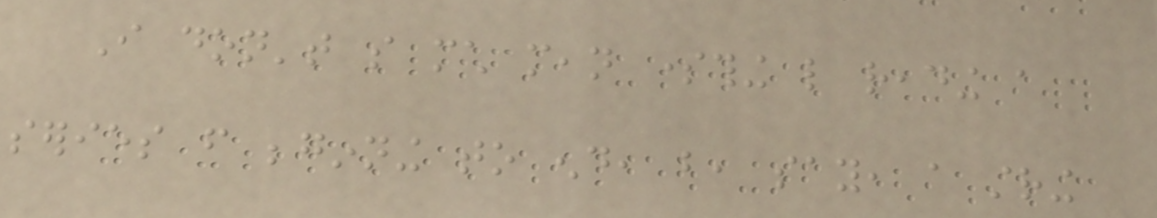I don't so much mean something like reading a
series from beginning to end, but, say, a string
